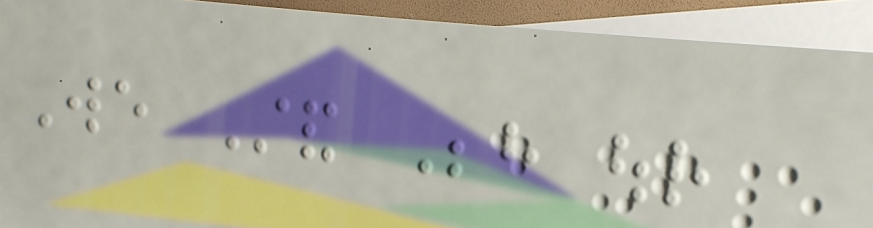We Stand Behind our
